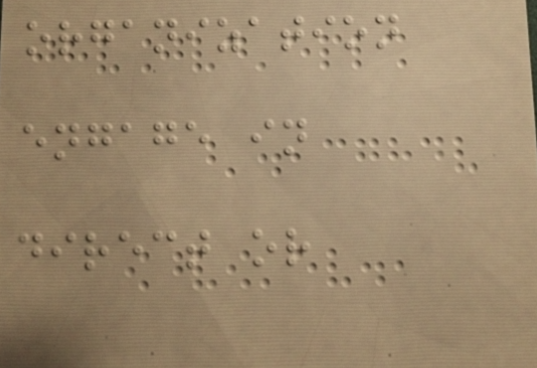organization
engage in
direct or
